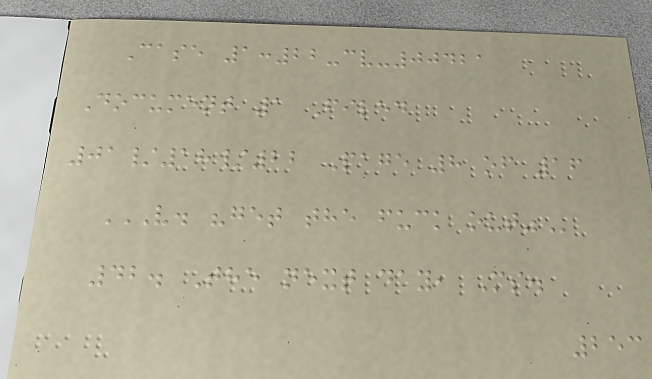Case 1:22-cv-00421
Document 1 Filed
01/18/22 Page 8 of 16
V. "GET THE FUCK OUT"
42. The next day, Ms.
253
